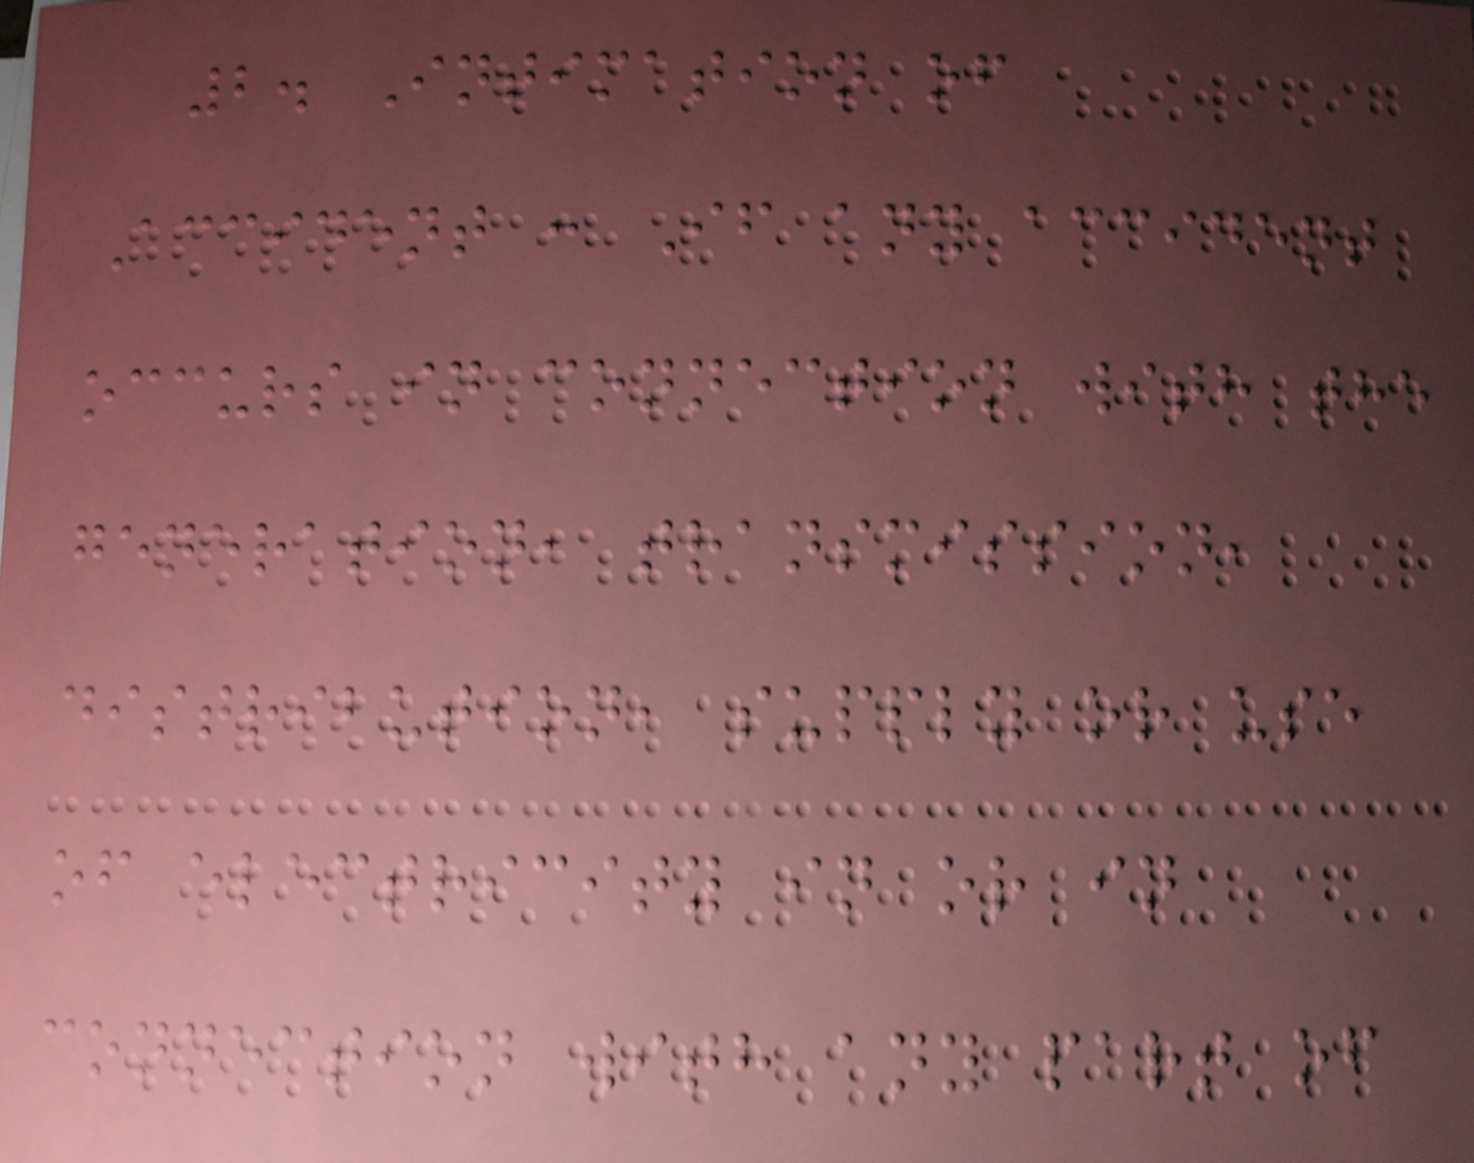2. Intimation of
Accident : If any accident
occurs in connection with the
generation, transmission,
distribution, supply or use
of electricity in or in
connection with any part of
